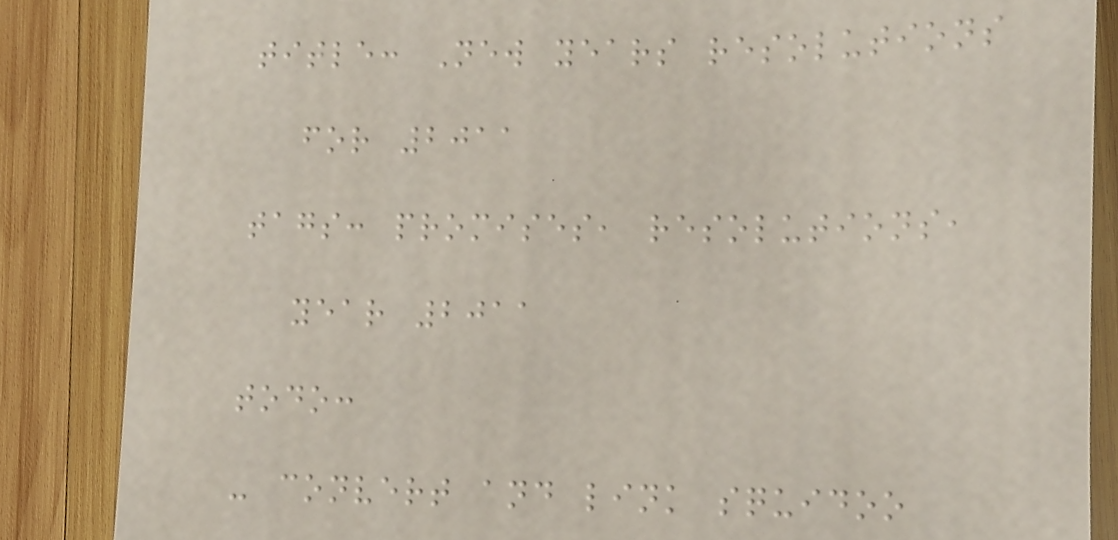title: New years resolutions
for 2011
tags: promises, resolutions,
year 2011
todo:
- convert and link squidoo
